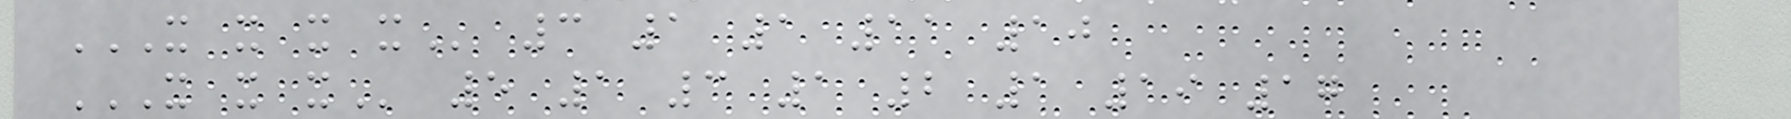X X X X 3 1 1 11 10
X X X 5 1 3 1 2 1 19 17
